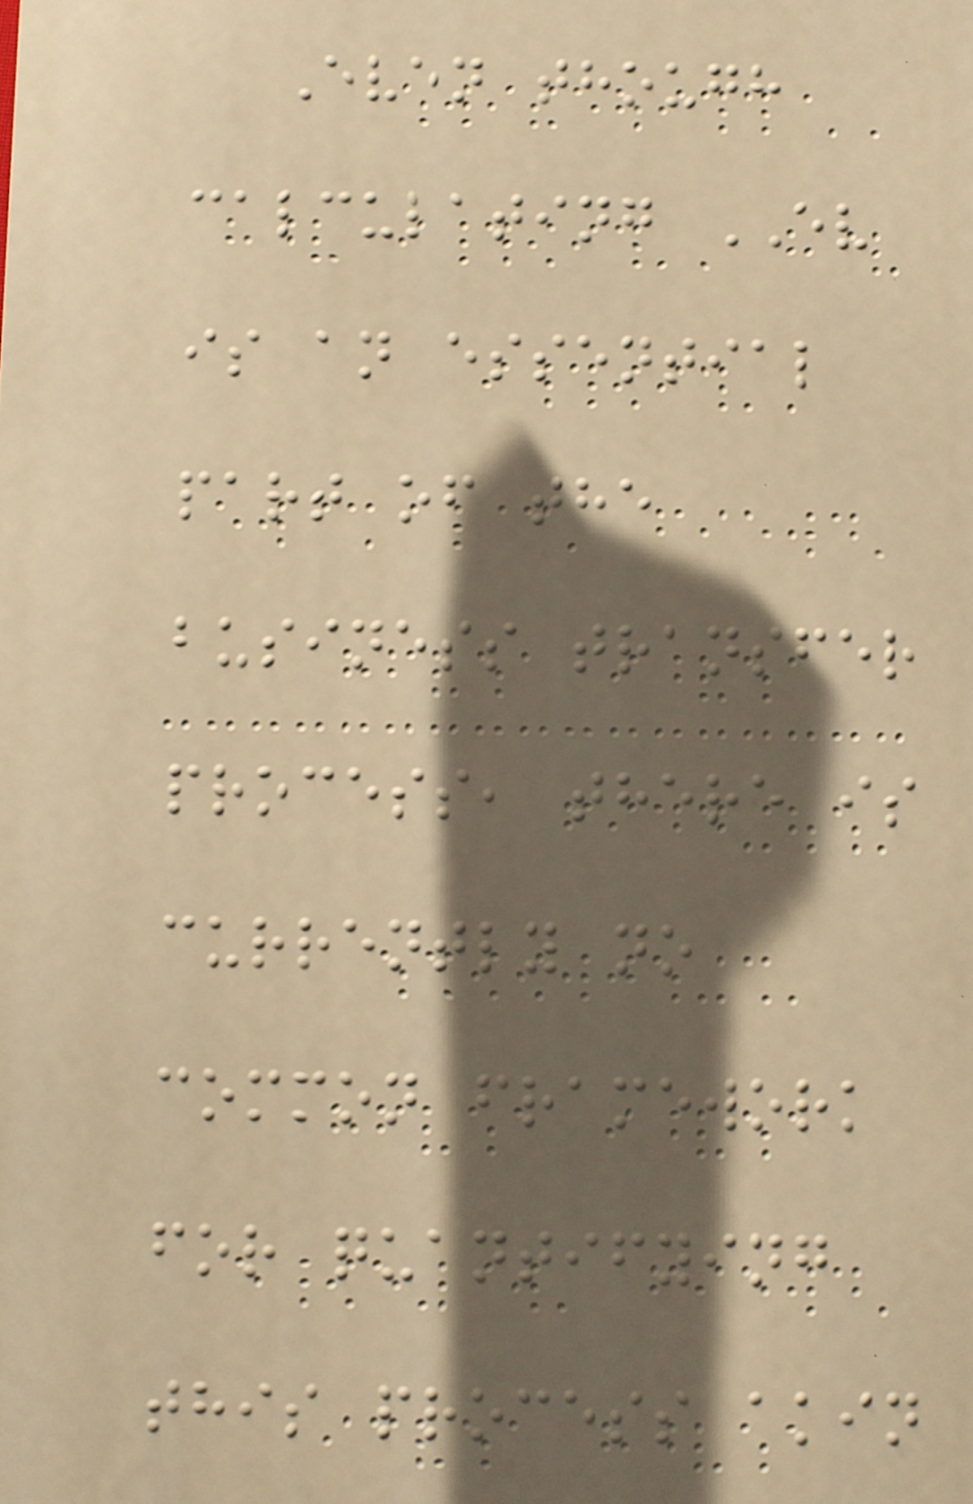Even though
calculating EV
is an essential
part of the
business transfer
process, there is
currently no
common framework
for quantifying
this process akin
